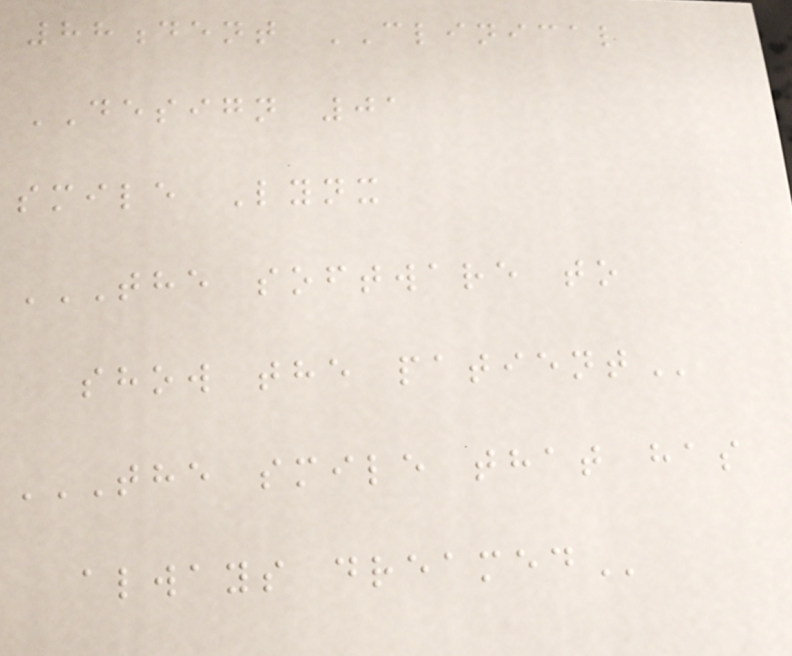88dent CLINICAL
DESIGN 01
smile Lynx
THE SOFTWARE TO
SHOW THE PATIENT
THE SMILE THAT HAS
ALWAYS DREAMED
